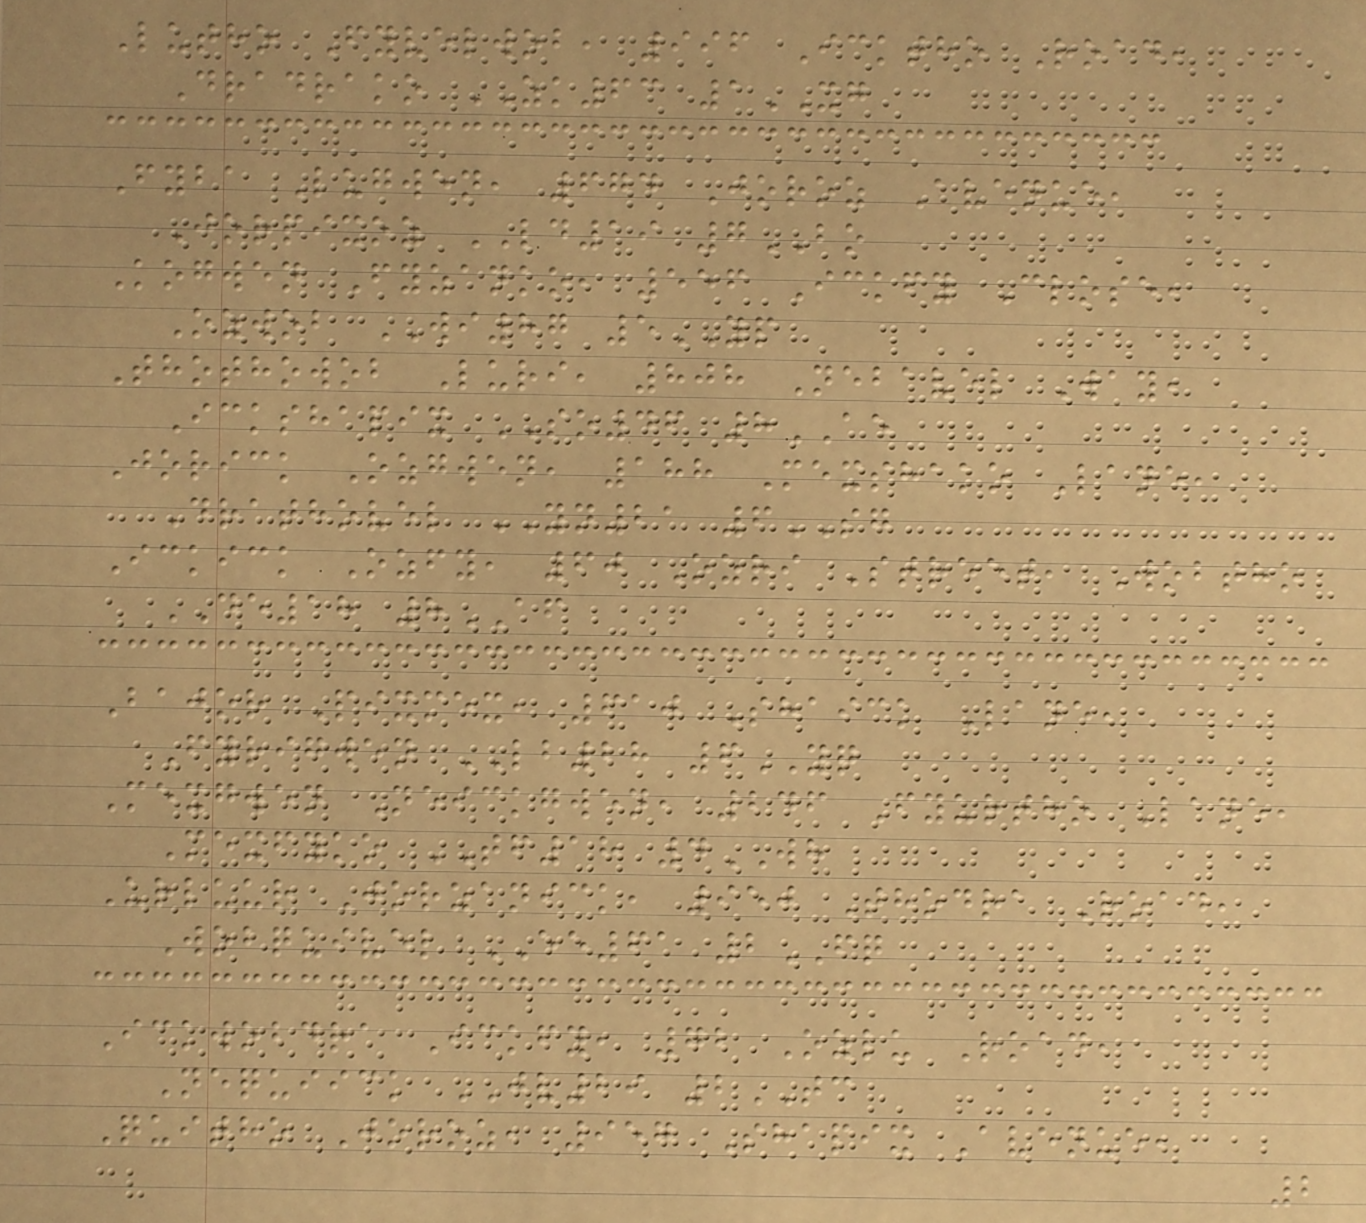Lutho Fyvelwob, 996 Icktho Road,
Dradrako ZK63 1XG
Fyba Lugwen, 674 Joroz Avenue,
Jorpixoz LD19 7BO
Kogwen Fyzanko, 556 Ickfy Close,
Ozwob WI87 5YP
Thothowob Luri, 808 Nebavel Way,
Ickshapix SO46 8AE
Jorick Ozgwen, 188 Mexshako Lane,
Drathovel YN21 6SG
Ickick Ozfy, 60 Ozri Street, Wobtho
DE18 8AF
Bajor Pixmex, 610 Shaick Lane,
Fyrigwen LB28 6YQ
Mexgwen Neickgwen, 246 Fyurtho Lane,
Mexfyko TF18 4WH
Urluur Jorzanick, 950 Thodra Road,
Wobquivel EE61 2FQ
Ickwobdra Ickfy, 72 Ozlu Road,
Nequiick JV29 2TC
Quitho Joroz, 957 Shapix Avenue,
2
